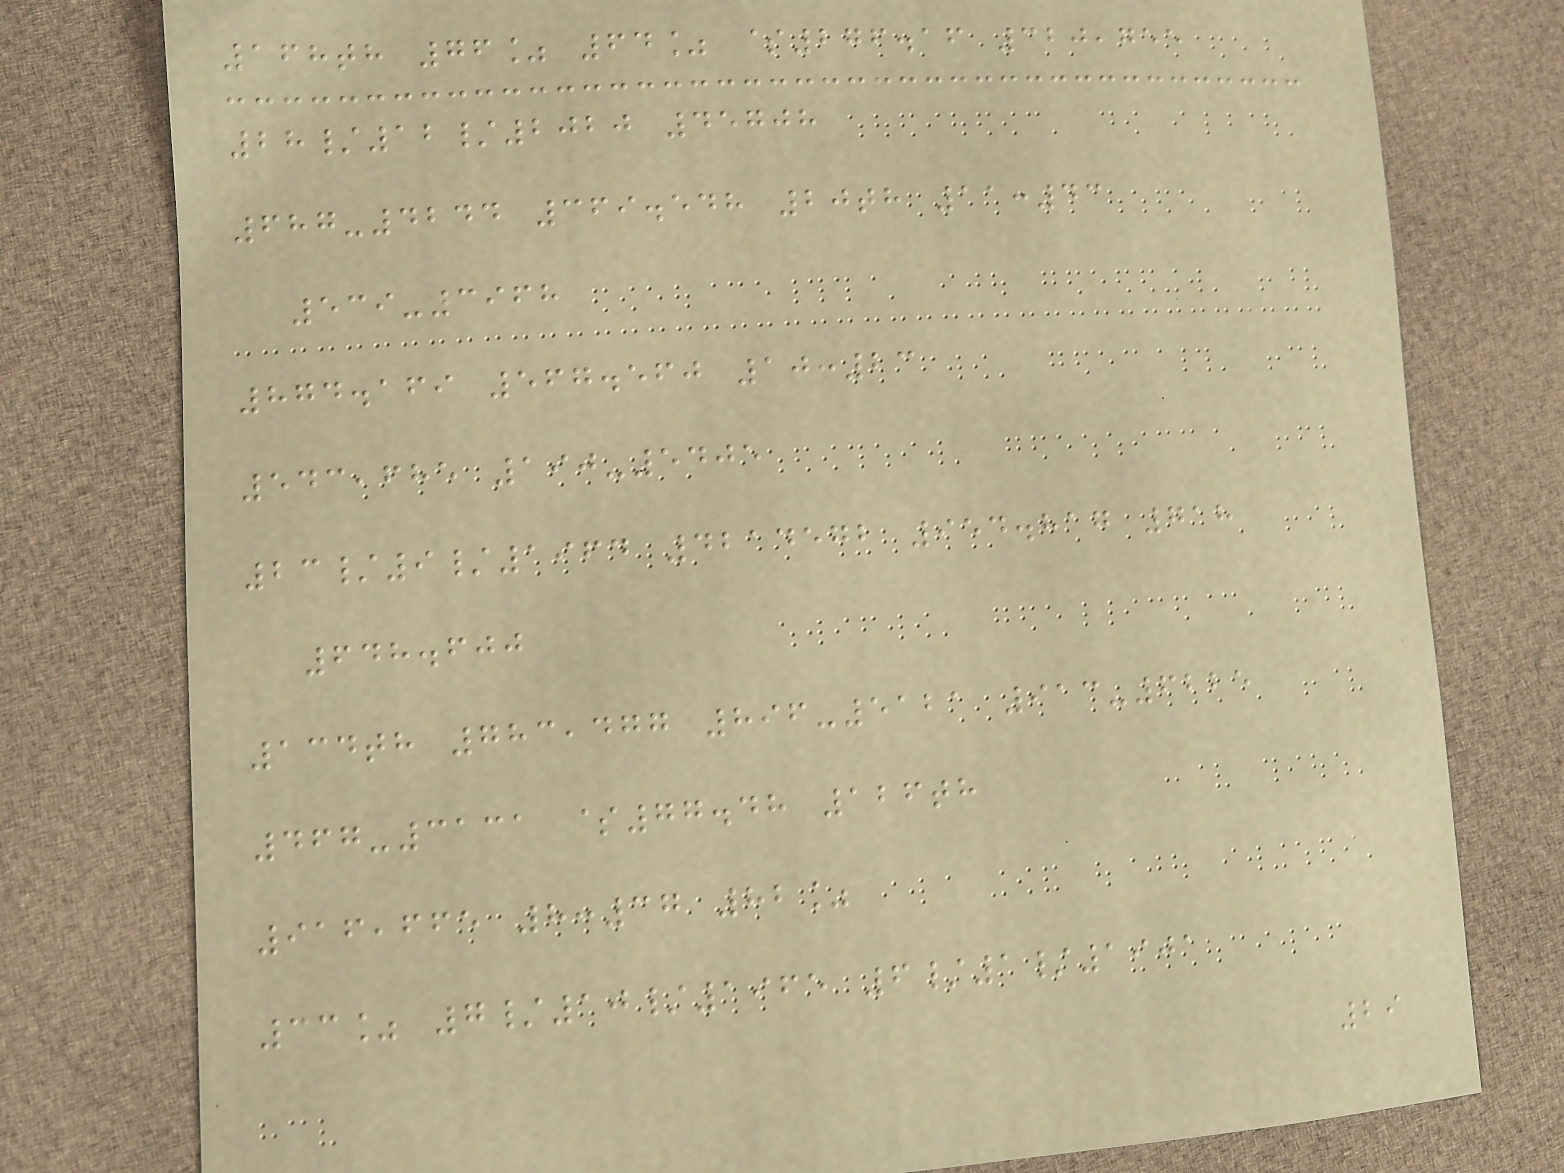168th 76% 64% $276.16 320,755
28/12/2020 45708
687-4244 369.548 20th 11:43
539-3968
874.169 567.560 10:23
543,685 190-5405
23/9/1964 4214572 954.817 718
648.600
134th 783,477 896-5121 913-6225
467-3131 $77.48 126th
916,665 8:37 82%
33% 7/10/1965 6/1/1901
29
